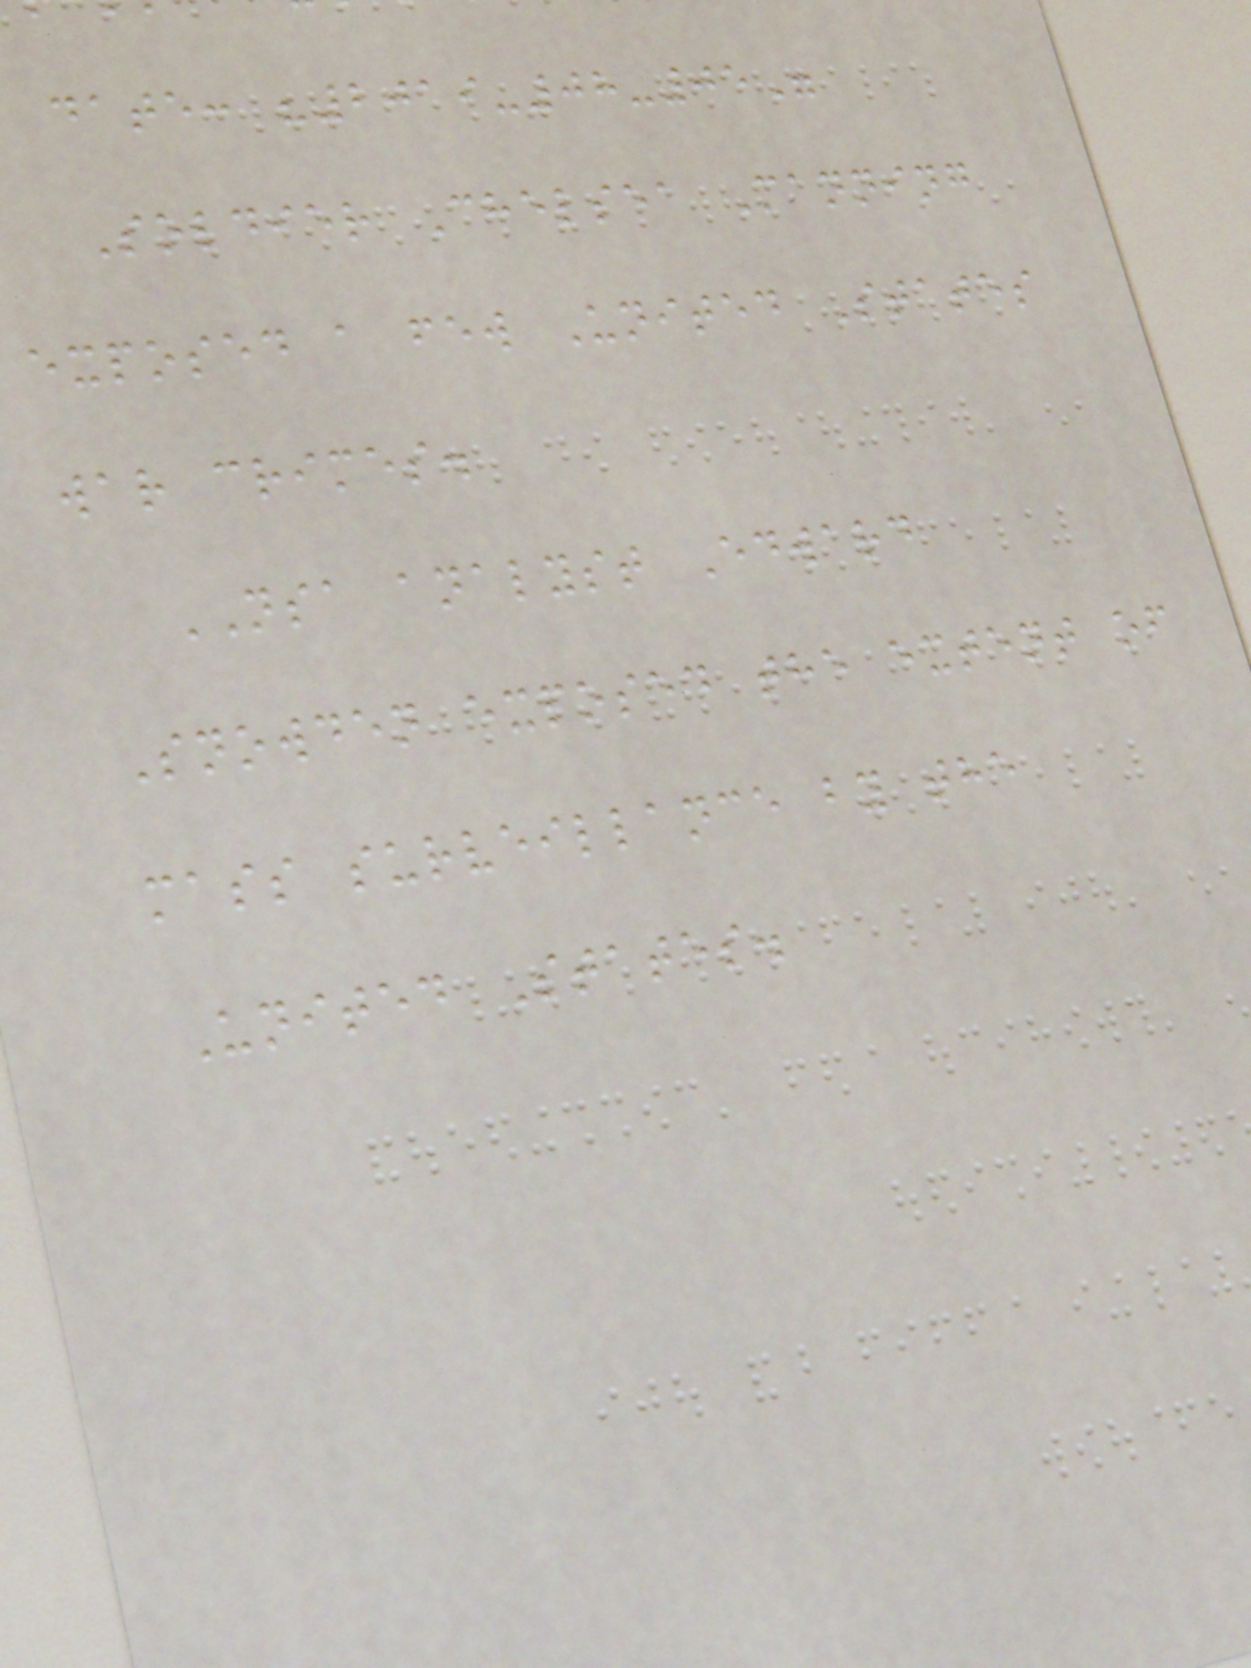date: "2019-08-05"
Soldier Chelsea Manning
exposed a few United States
war crimes.
NSA analyst Edward
Snowden exposed the extent of
mass surveillance by the
United States.
